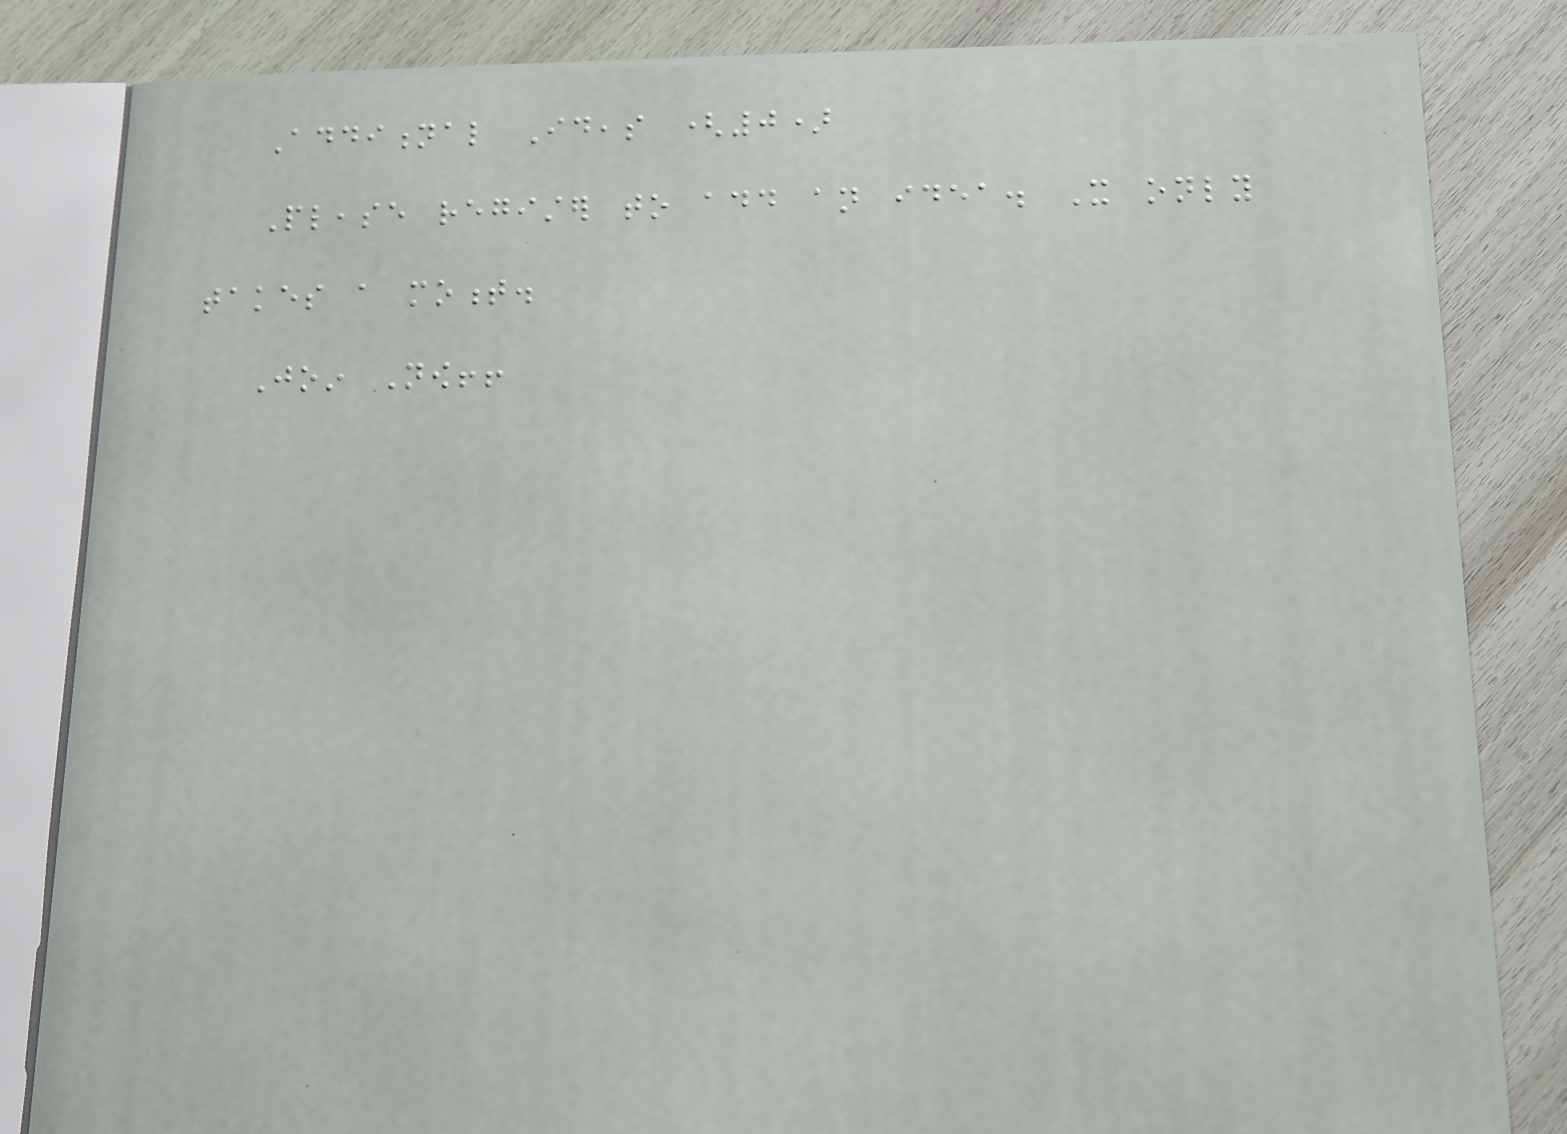Additional Ideas (0)
Please register to add an idea. It only
takes a moment.
Join Now!!
